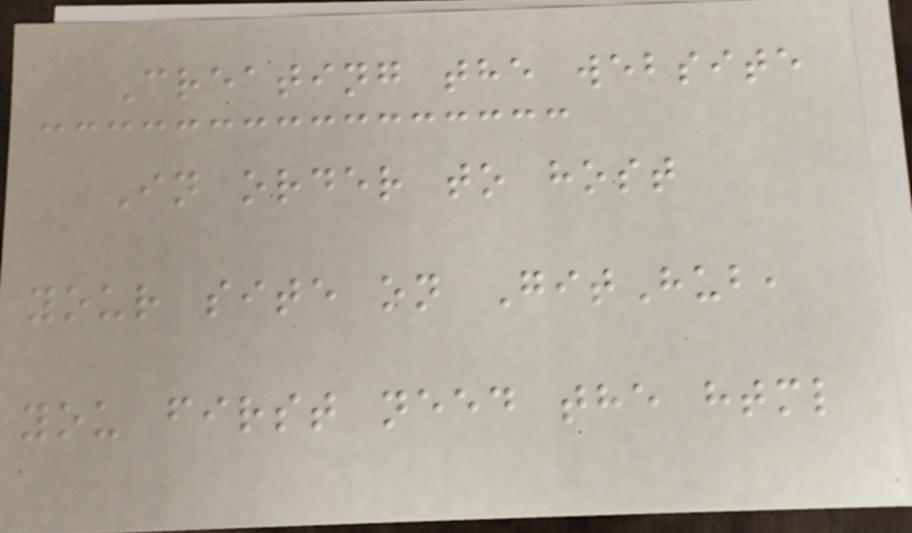Creating the website
In order to host
your site on GitHub,
you first need the html
